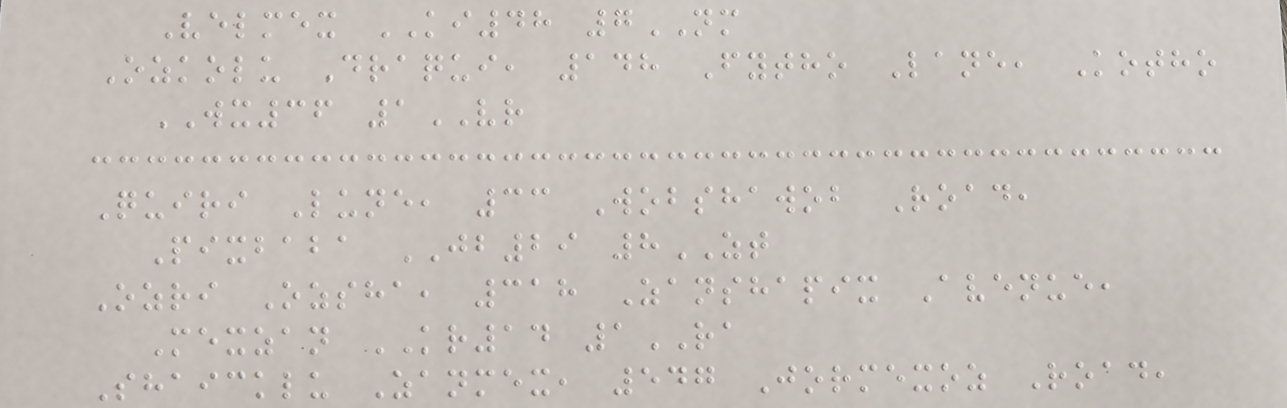Velmex KI48 7NM
Ozkolu Draqui, 148 Fytho Lane, Kotho
WX36 1VR
Quiri Lune, 33 Wobshawob Road,
Pixbaba JB29 8ZT
Ozri Ozsha, 318 Zanshapix Avenue,
Mexzan KR14 1RA
Shaicklu Zanmex, 547 Jormexoz Road,
